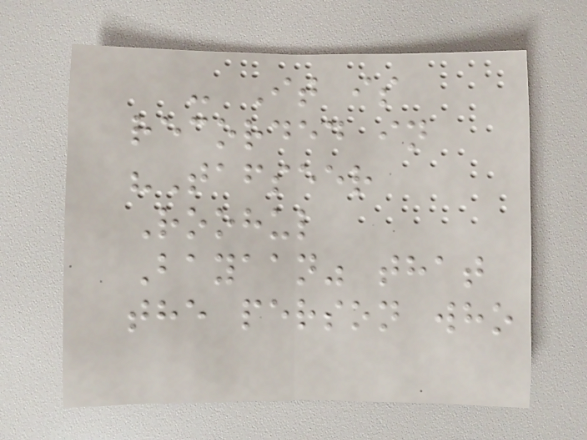- It is
recorded in
"Tafseer
Roohul
Bayaan" that
the person who
